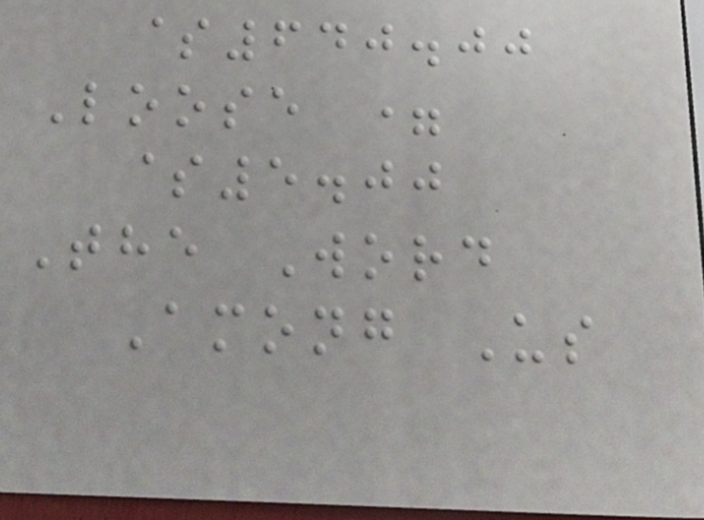$640.00
Loose =
$5.00
The Word
Among Us
